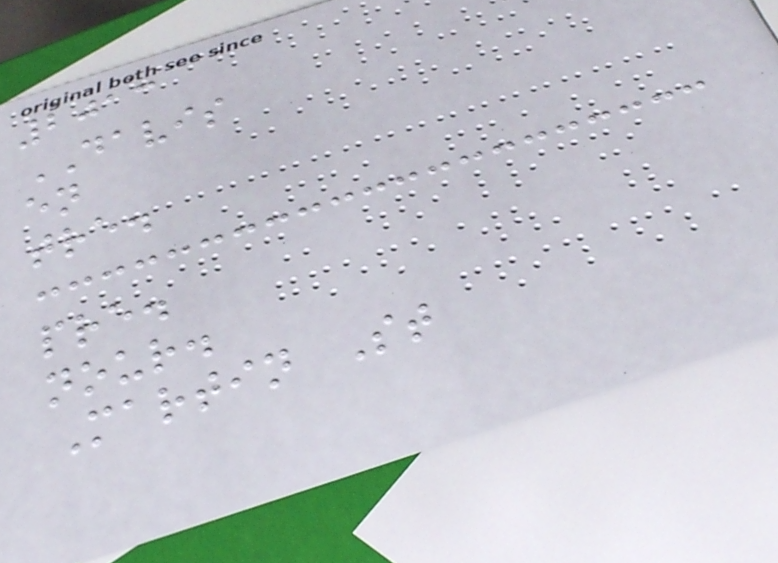2013
DAVIS
en
tre.
pre.
nour.
Martin St
